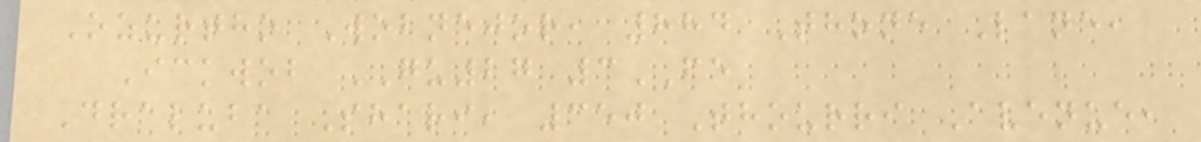Ozurtho Wobnejor, 884 Thone Lane,
Ickwob GU27 3FE
Draluba Shari, 350 Thourri Avenue,
